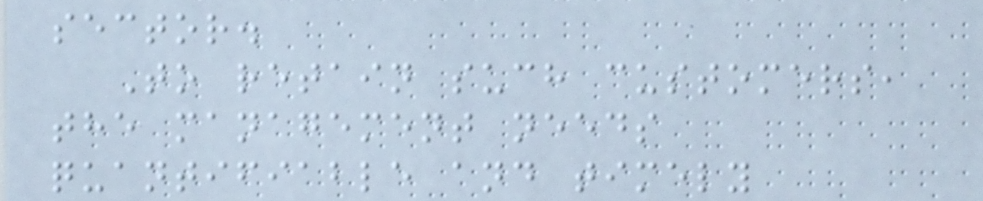sector.
To retain such customers,
the management needs
quantifiable and timely
